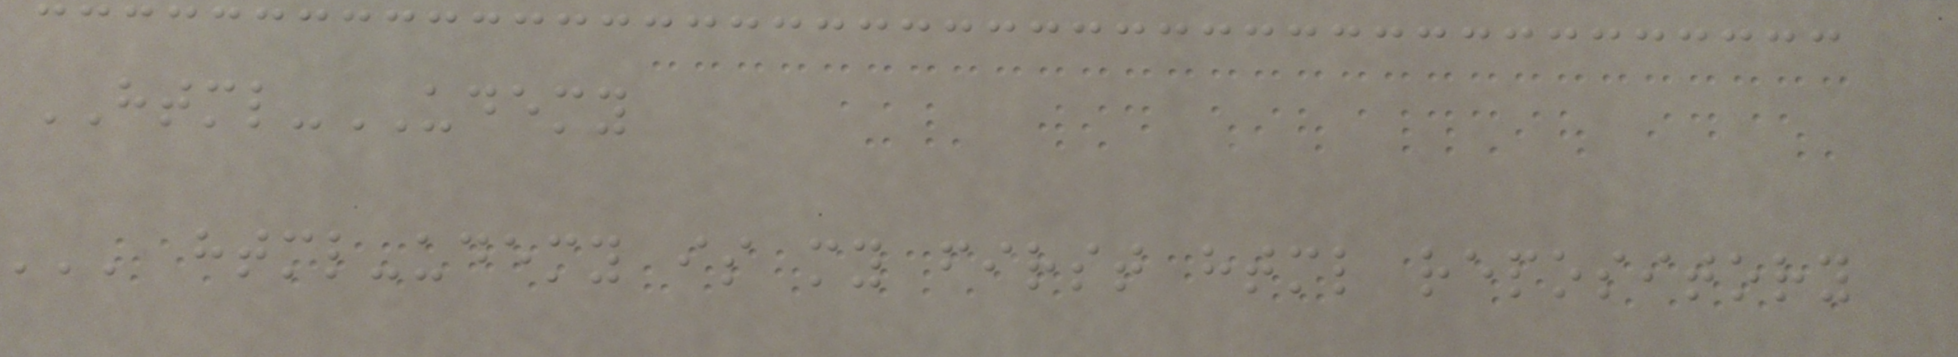HTML-UDEMY
''' html-udemy is my first html repository
